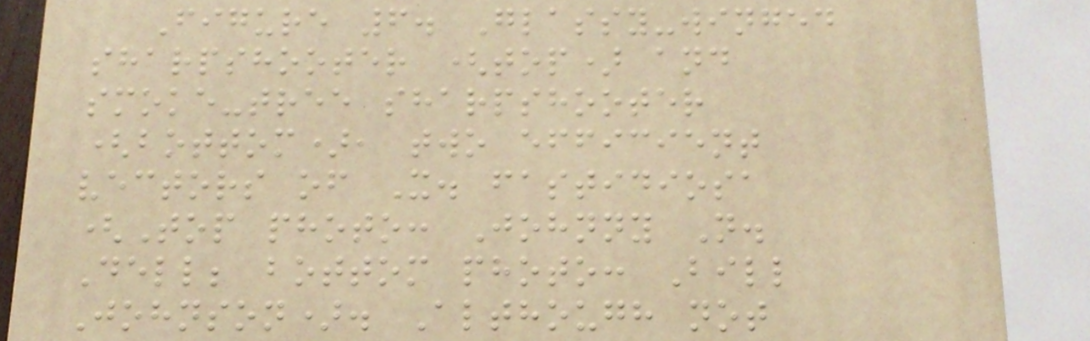Figure 6. Glassy-winged
sharpshooter (top) and
smoke-tree sharpshooter
(bottom), two efficient
vectors of X. fastidiosa
(Top photo: Johnny N.
Dell; bottom photo: Bill
Johnson). Although not
